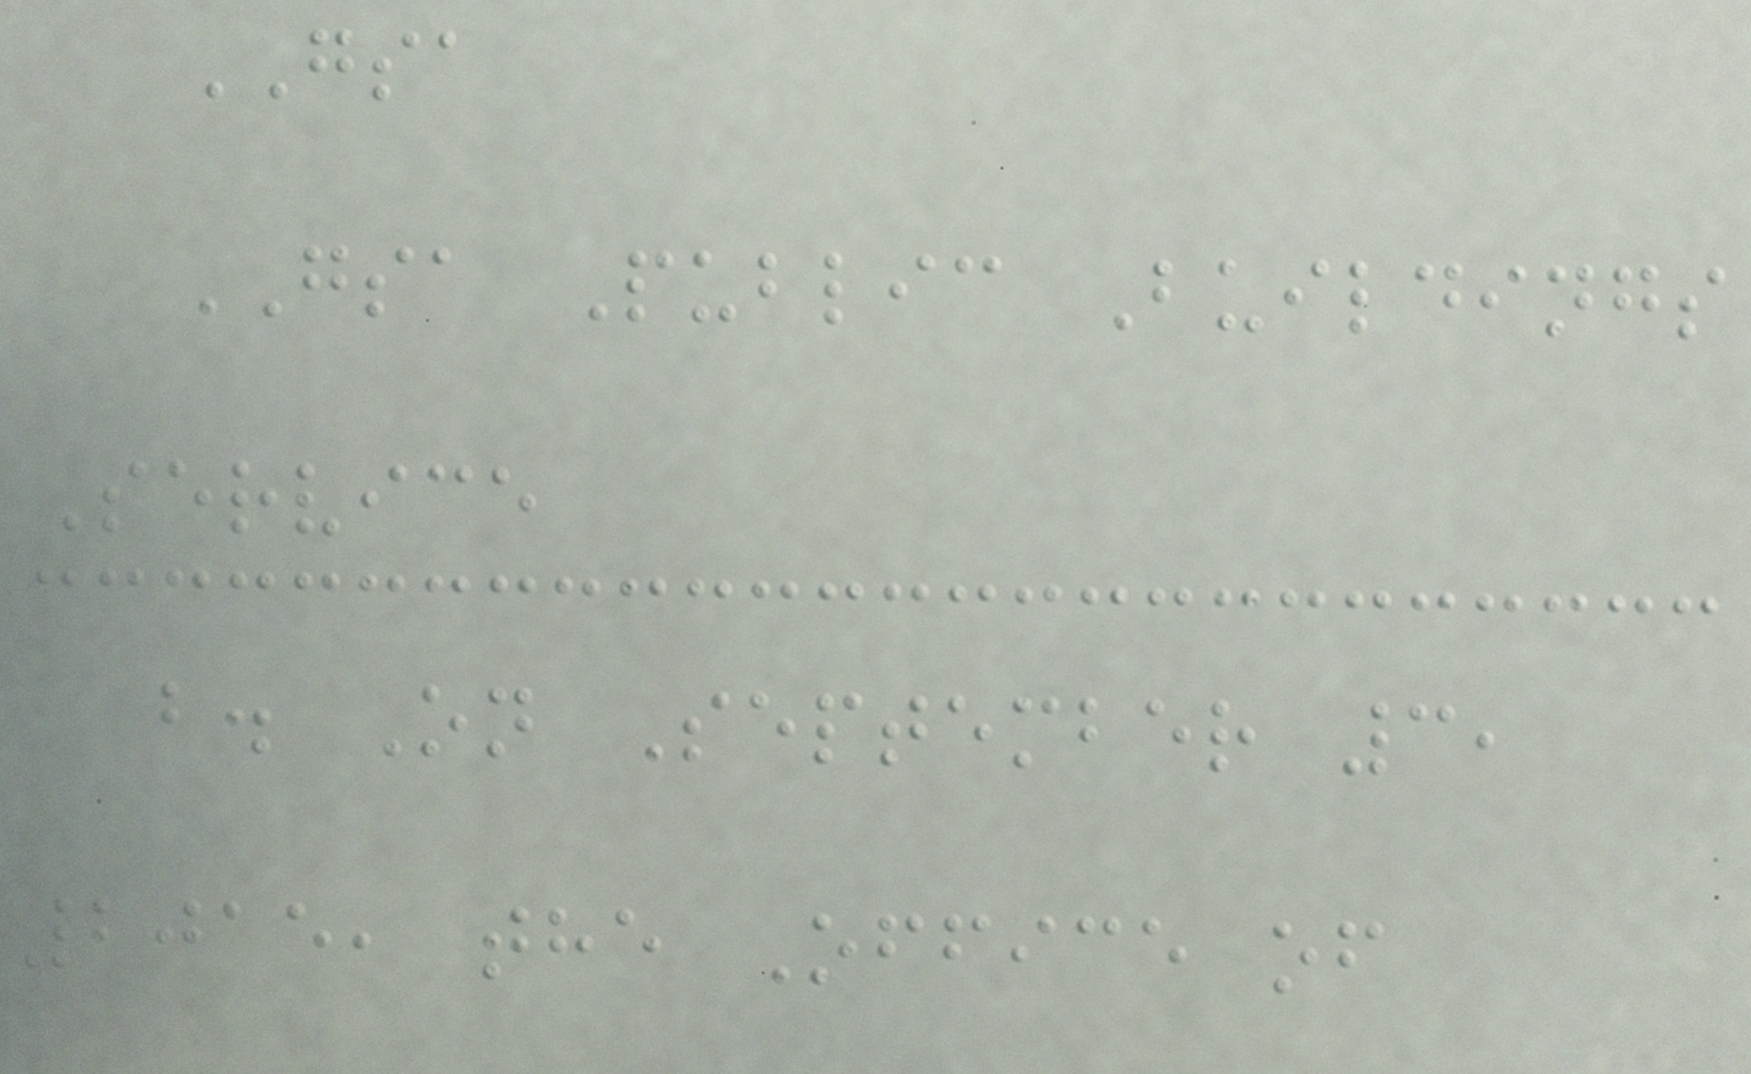GSA
GSA Public Buildings
Service
b. On September 3,
2015, the Office of
